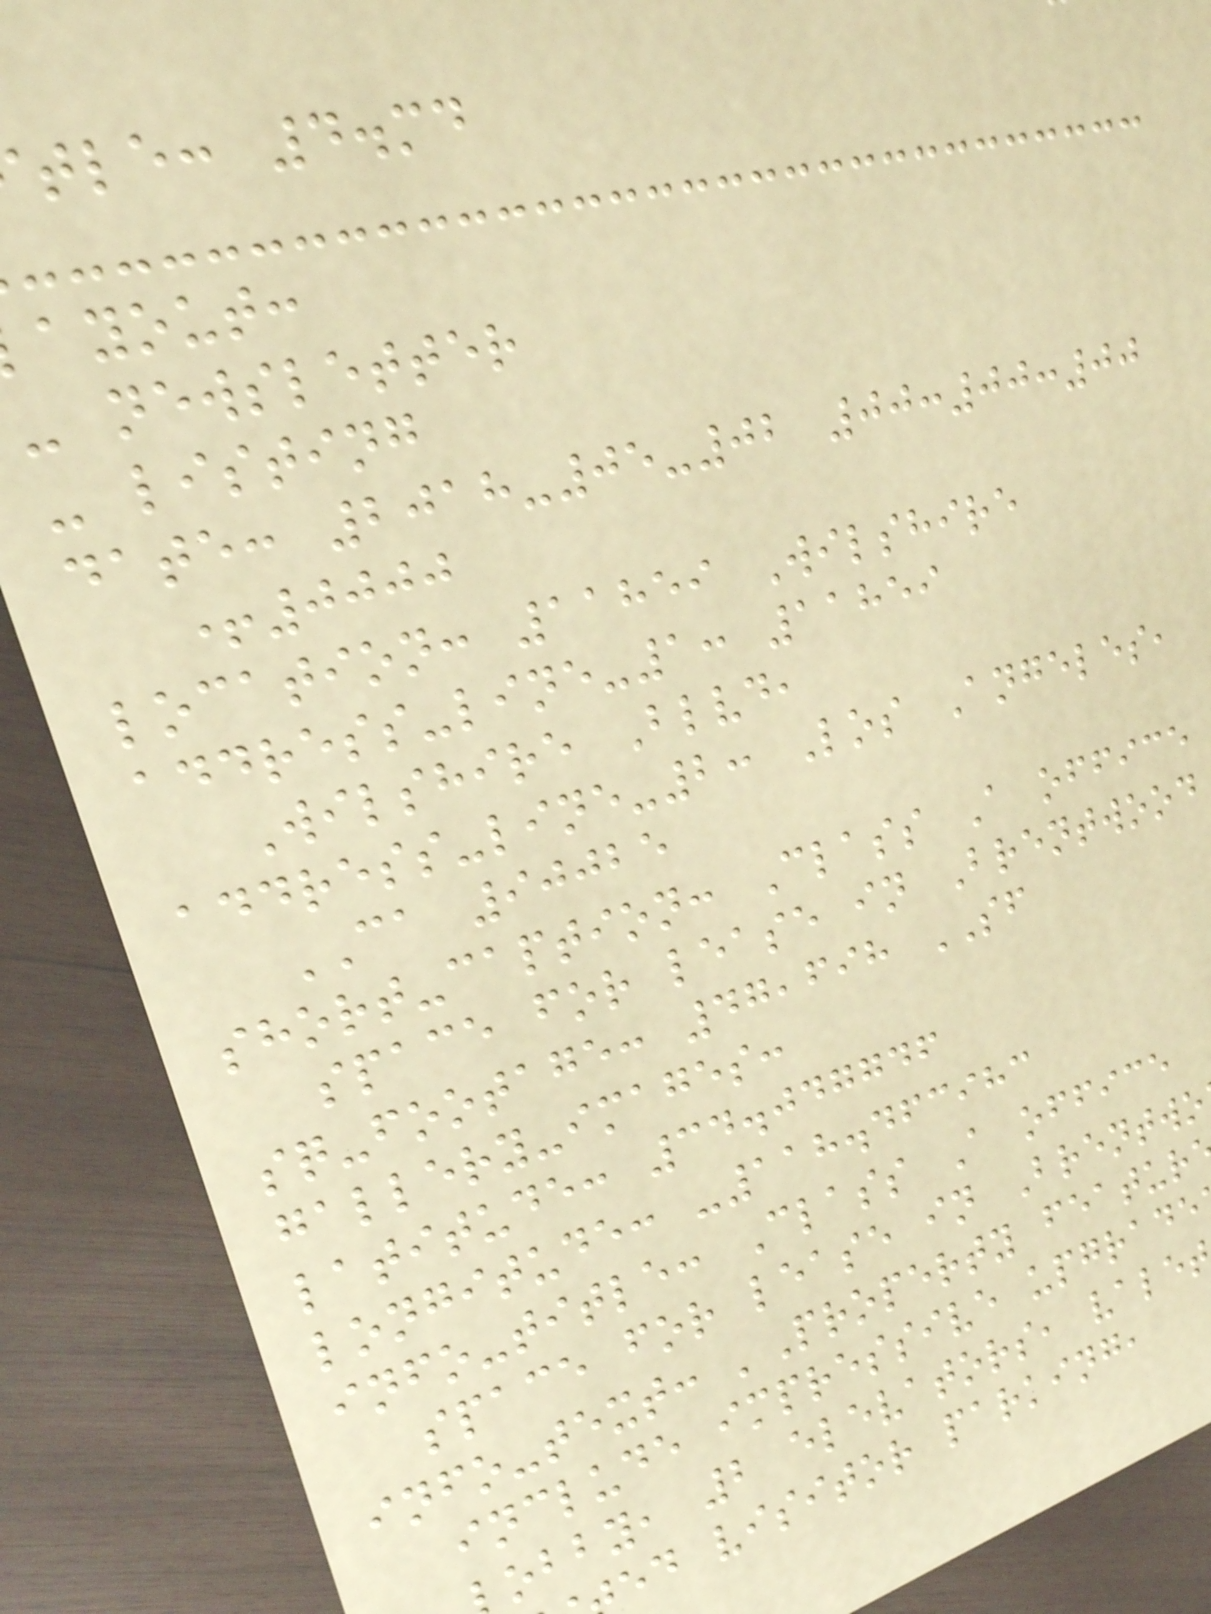tle: 4.md
ayout:
- newsletter
- listing
date: 2018-05-02 00:00:00
+0000
location: 11859 Wilshire
address-line-1: 11859
Wilshire Blvd,
address-line-2: Los Angeles,
CA 90025
short-caption: Class A office
space for lease in Brentwood
sq-footage: 47,698 SF
gallery-images:
latitude: 34.047746
longitude: -118.463983
info-title: Class A office
space for lease in Brentwo
info-text: 'Property featur
include impressive upgrade
obby, 2 elevators, valet
ed visitor parking,
